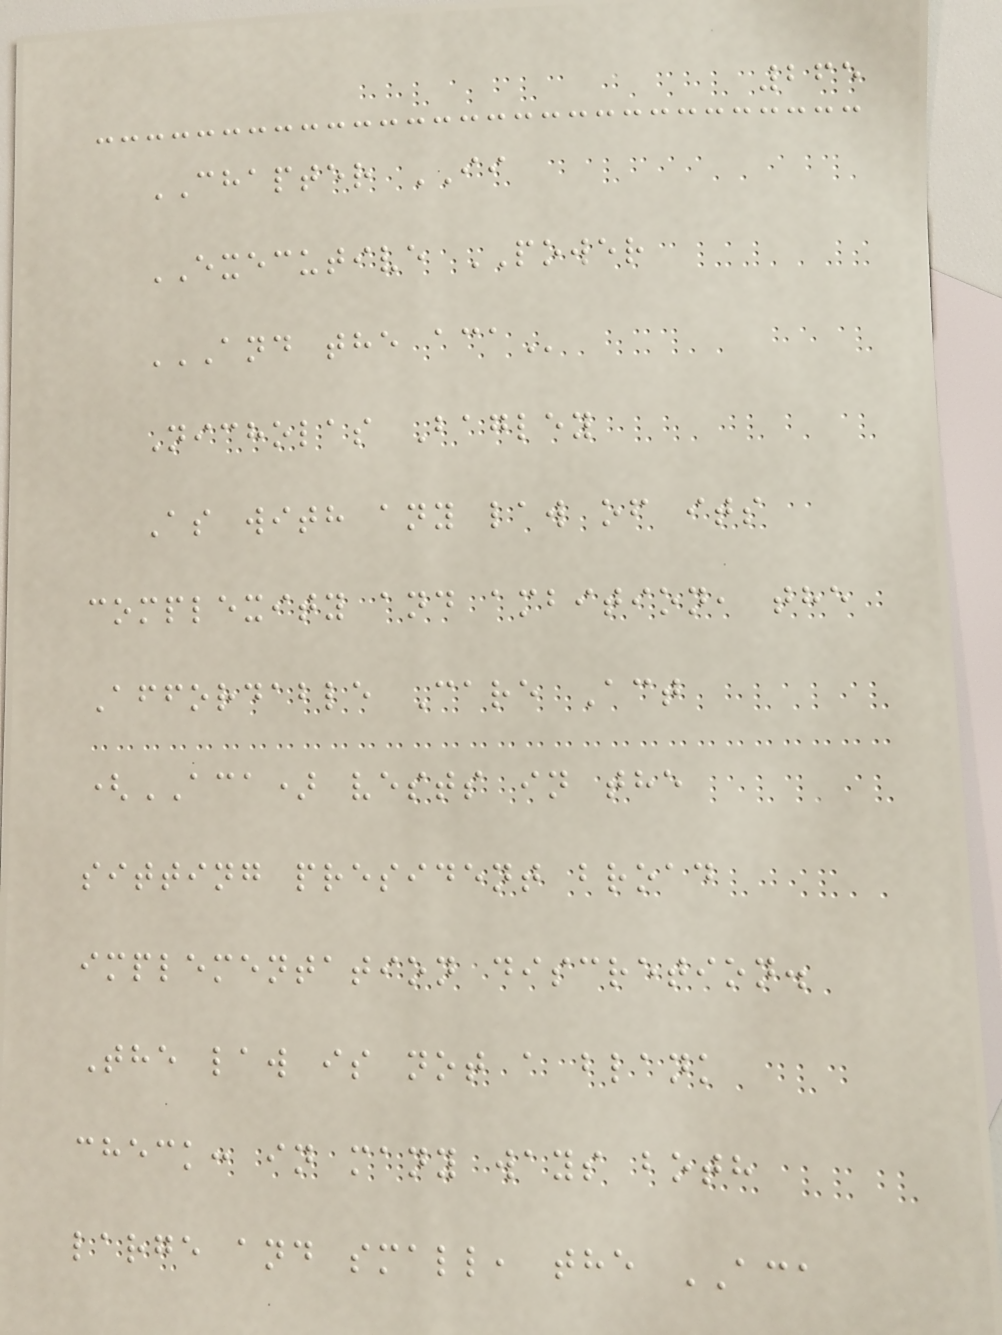265
CHAPTER II
EXECUTIVE POWER
AND THE ACA
Nicholas Bagley
As with any law of its
complexity and ambition, the
Affordable Care Act
(ACA) vests in the
sitting president broad
implementation discretion.
The law is not a blank
check: in many ways both
large and small, the ACA
